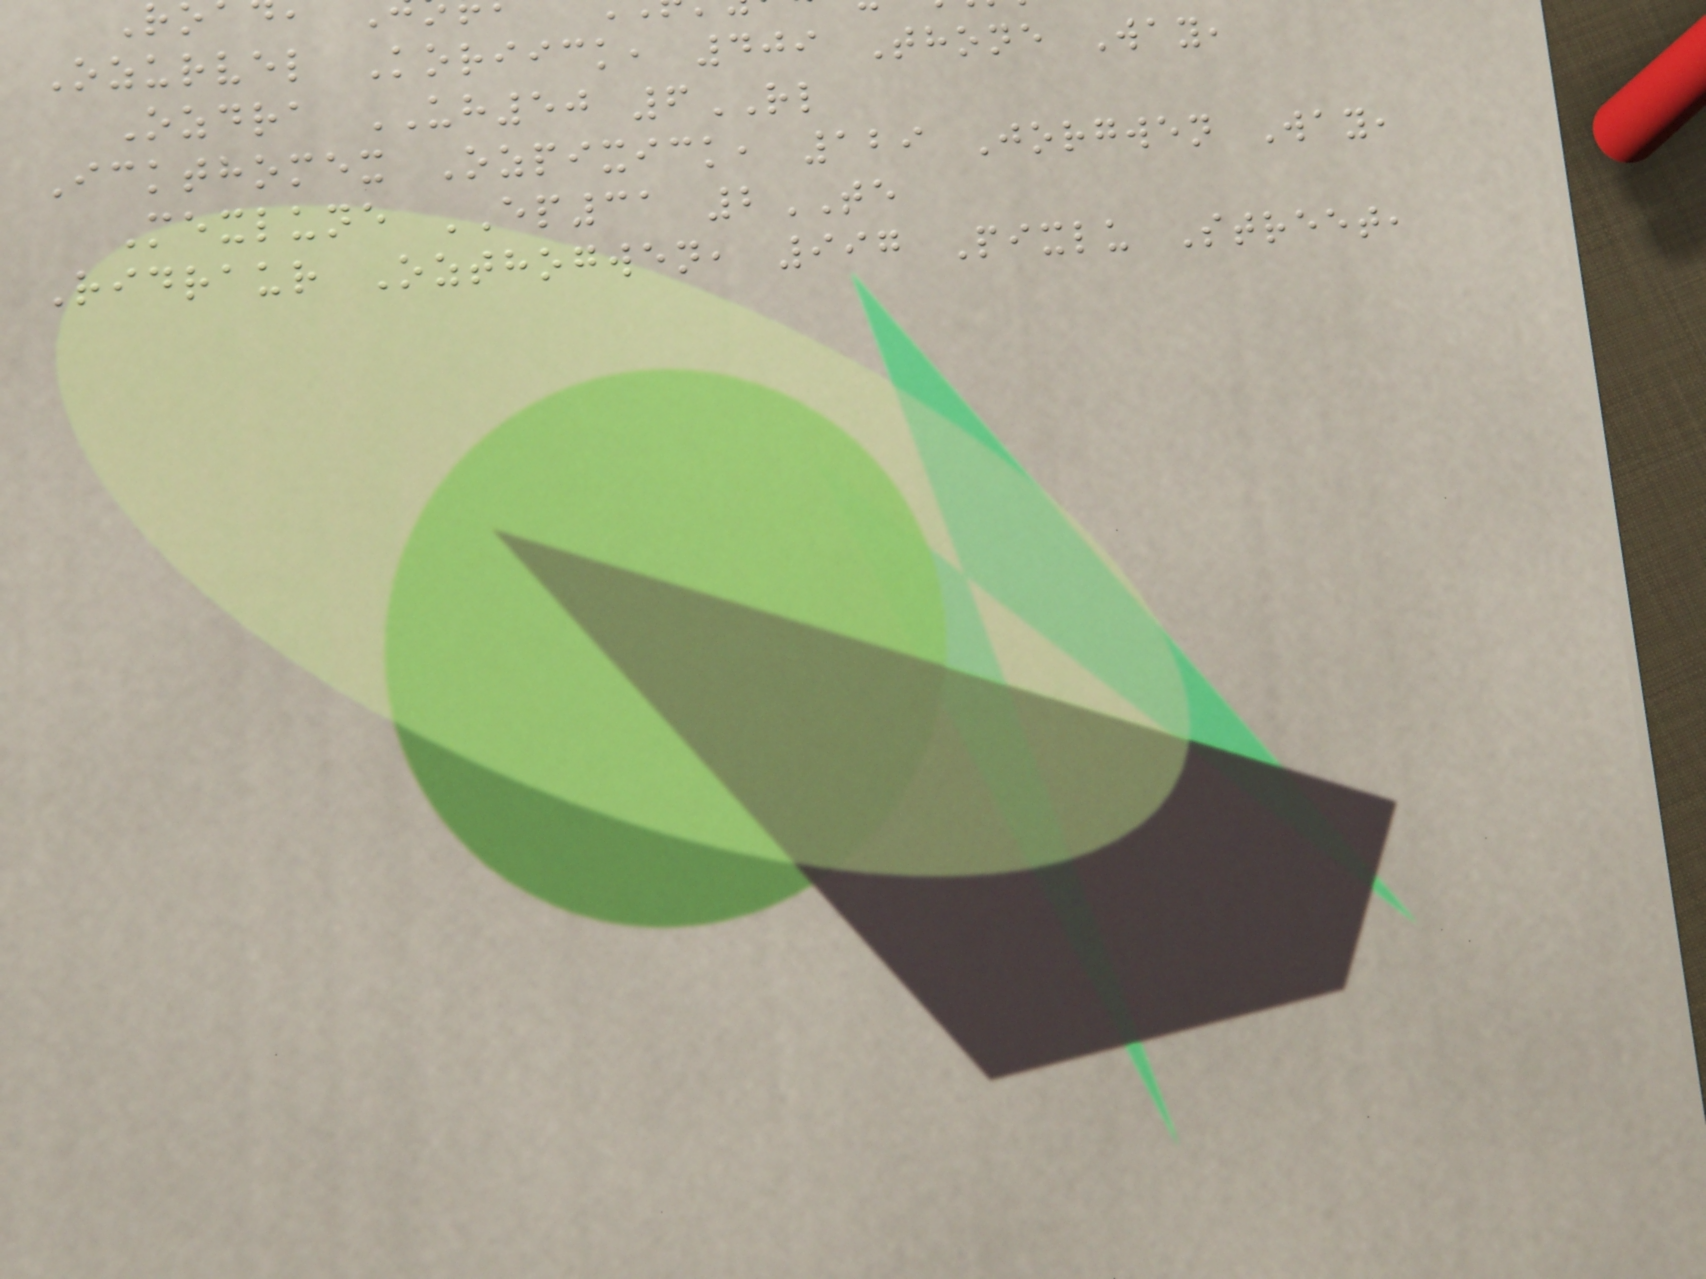Ozurvel Koriick, 409 Thone Way,
Ozdra UH50 6RL
Ickthomex Ozpixick, 129 Jorgwen Way,
Mexlune EP31 2TE
Ridraur Ozthogwen, 997 Pixlu Street,
